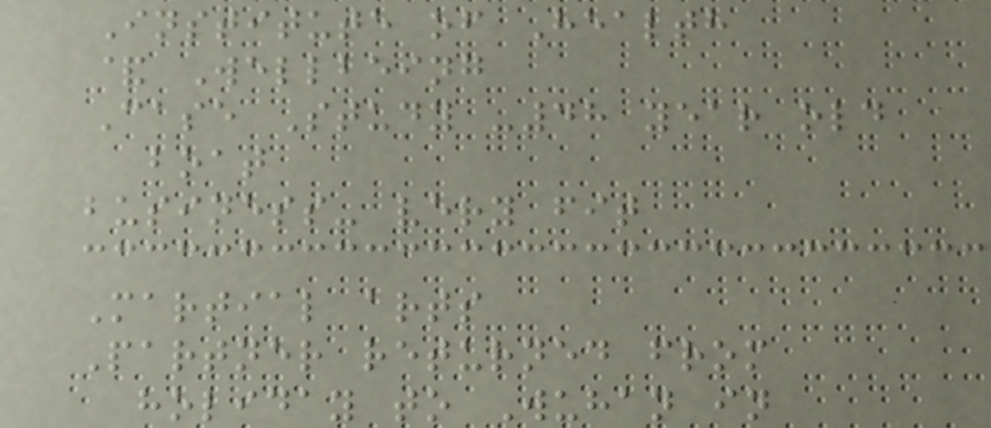Institute of Health
& Wellbeing
Case Study -48 year old
boat
business- very fit
Martial arts
Partner returned from
holiday to Wuhan in
